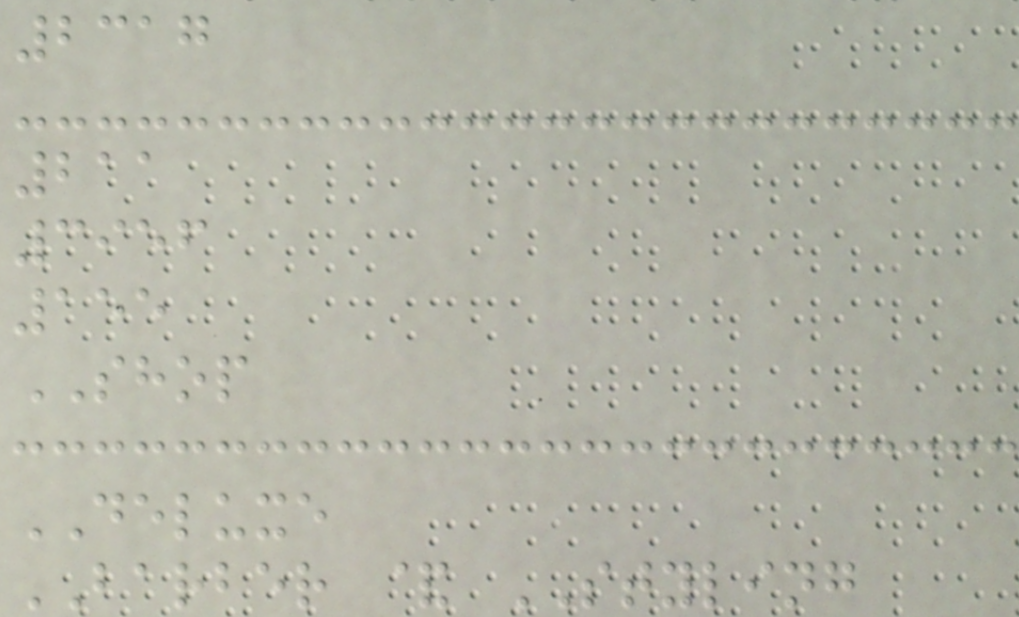2317
211
3956
155
SHOP
DELUXE
BARBER & STYLING
